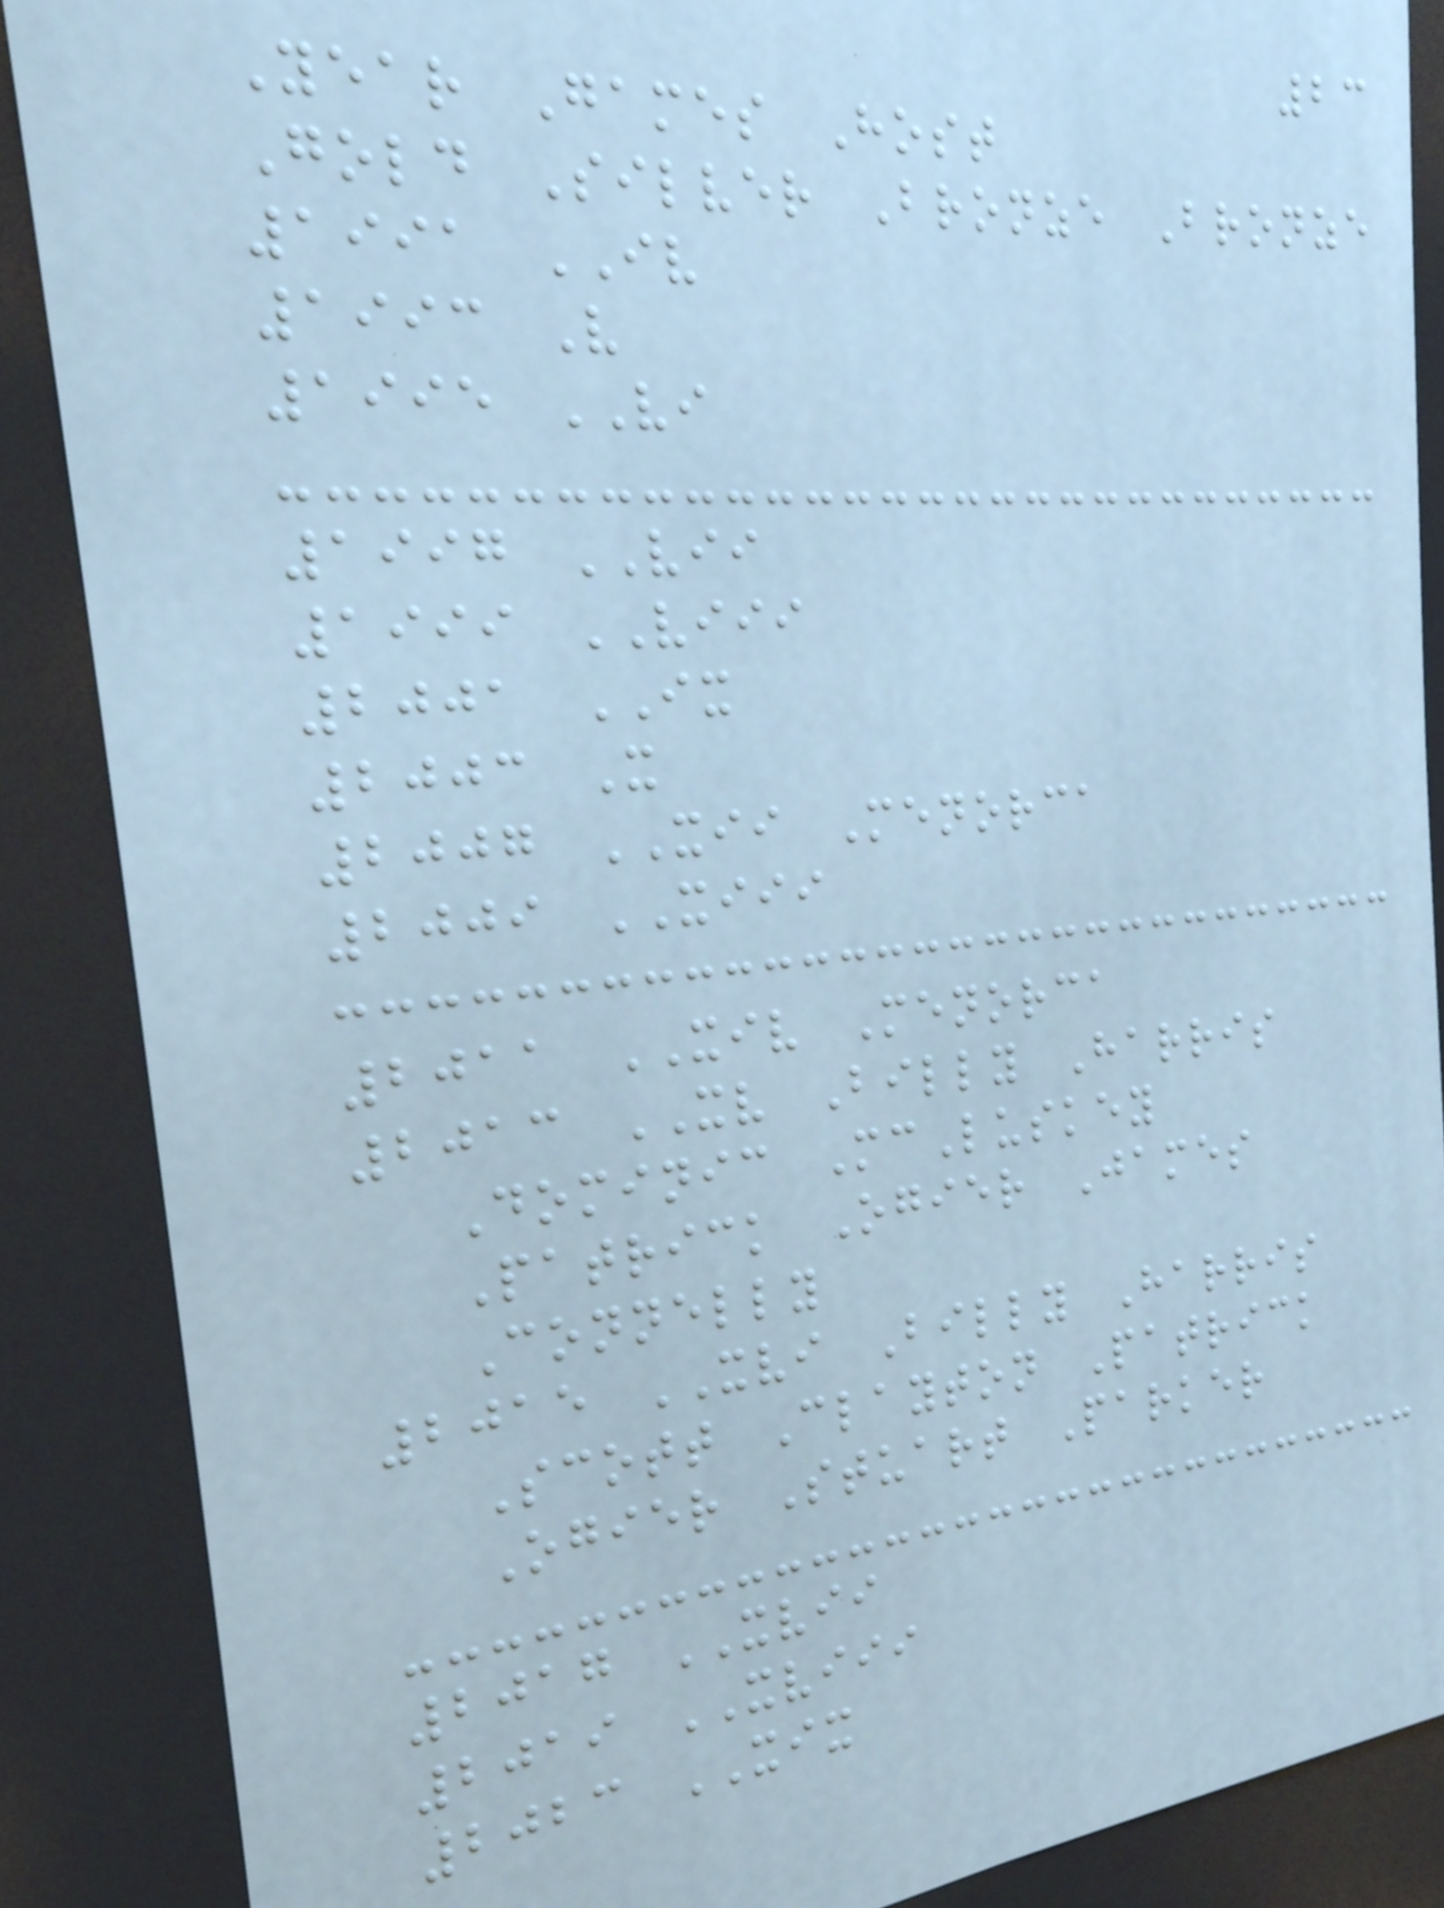23
Year Games Host
Gold Silver Bronze Bronze
1991 IV
1993 V
1995 VI
1997 VII
1999 VIII
2001 IX
2003 X
2007 XII Menorca
2009 XIII
2011 XIV Menorca
2013 XV Billy Harris
Dominic McLuskey
Patrick Ogier James
Connelly
2015 XVI Billy Harris
Scott Clayton Patrick
Ogier Stuart Parker
2017 XVII
2019 XVIII
2023 XIX
